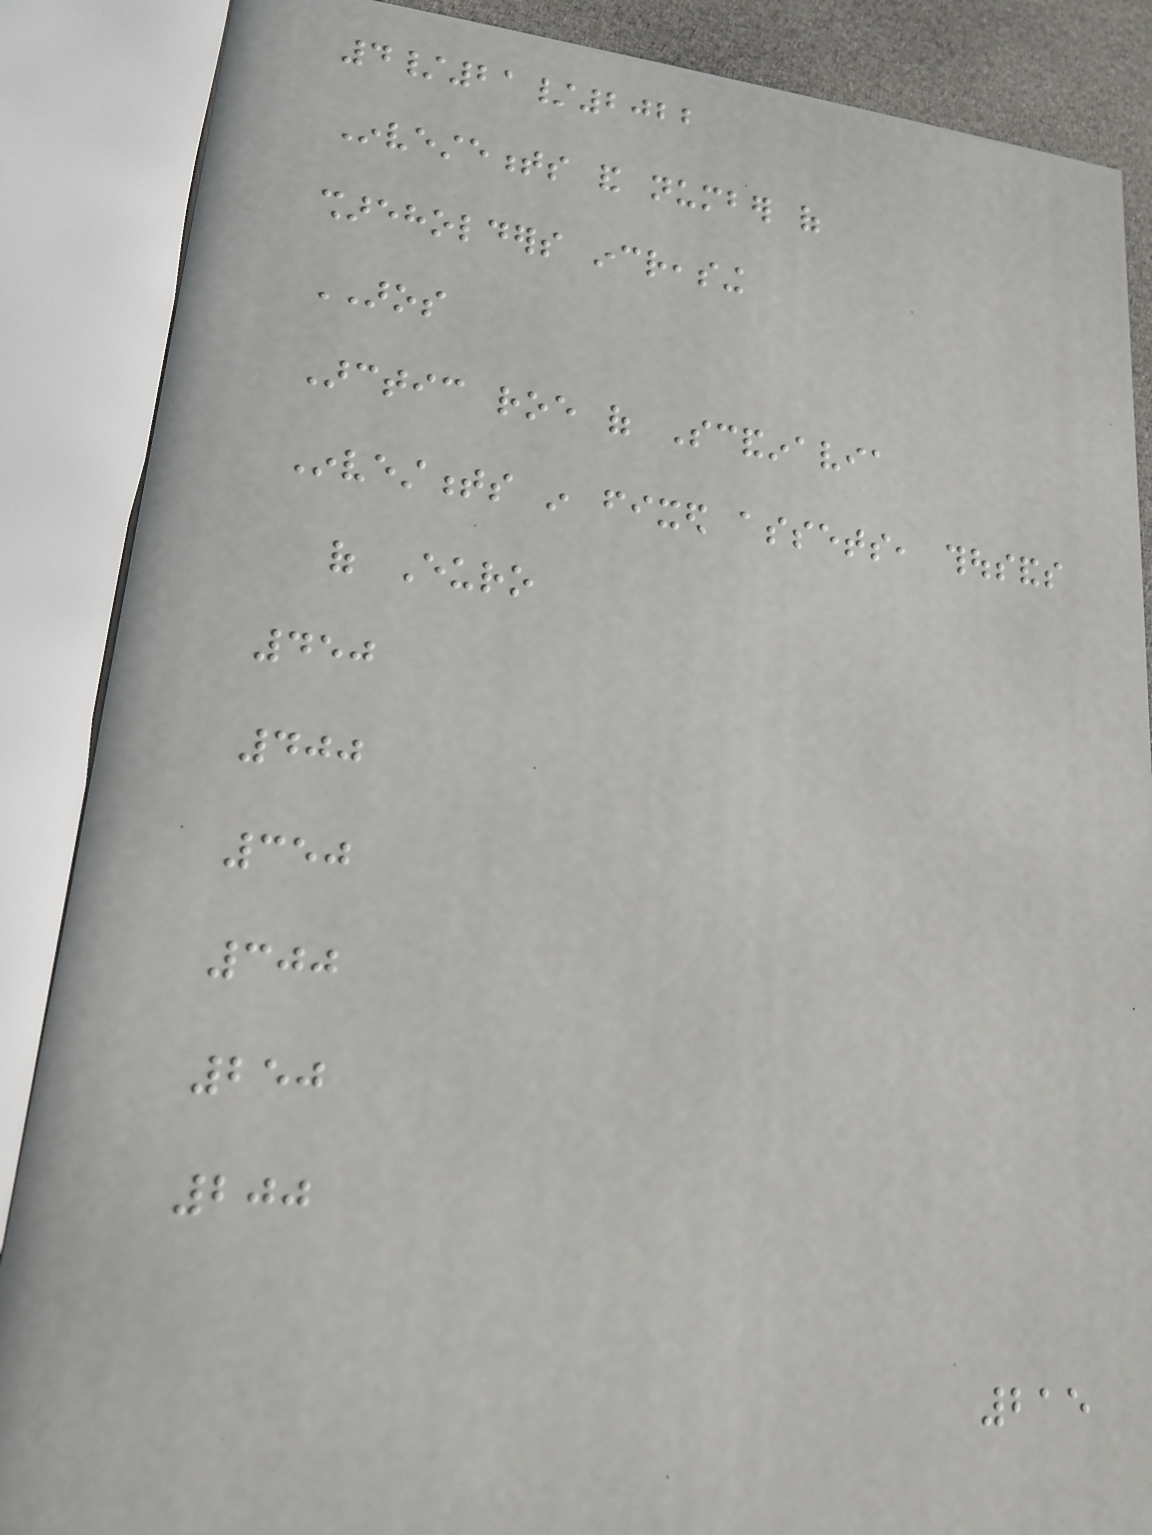4/21/2022
Investements and number of
shareholders increasing
AROS
Arctic roe of Scandinavia
Investments in fixed assets, thousands
of Euro
450
400
350
300
250
200
215
